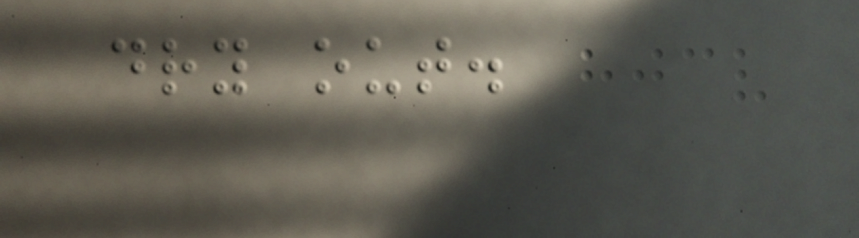dry out.
